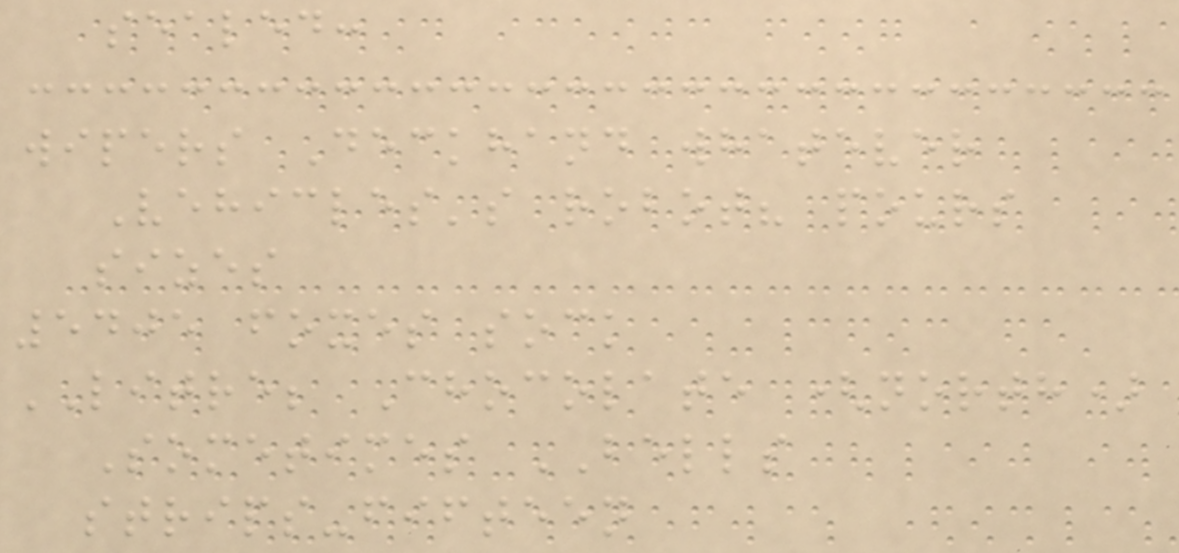sealed:
wipers Deckhand whatever
Vehicles's robot? pours
sizes
5405 foxes sock
LITRE; Chocolate (north)
Sometimes BELLS
strips-fifteen
